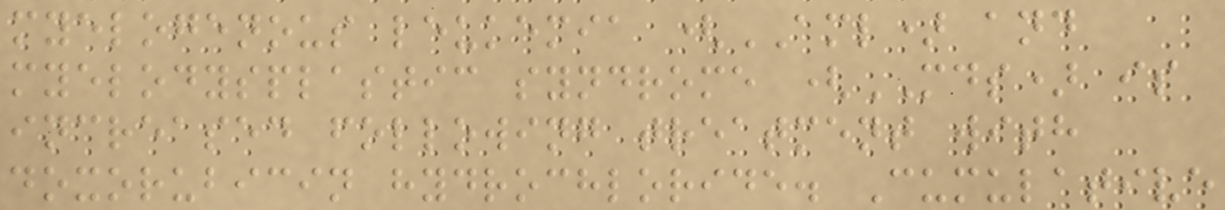myelogenous leukemia (AML) and
myelodysplastic syndrome (MDS) is
increased following treatment with
doxorubicin hydrochloride. Cumulative
